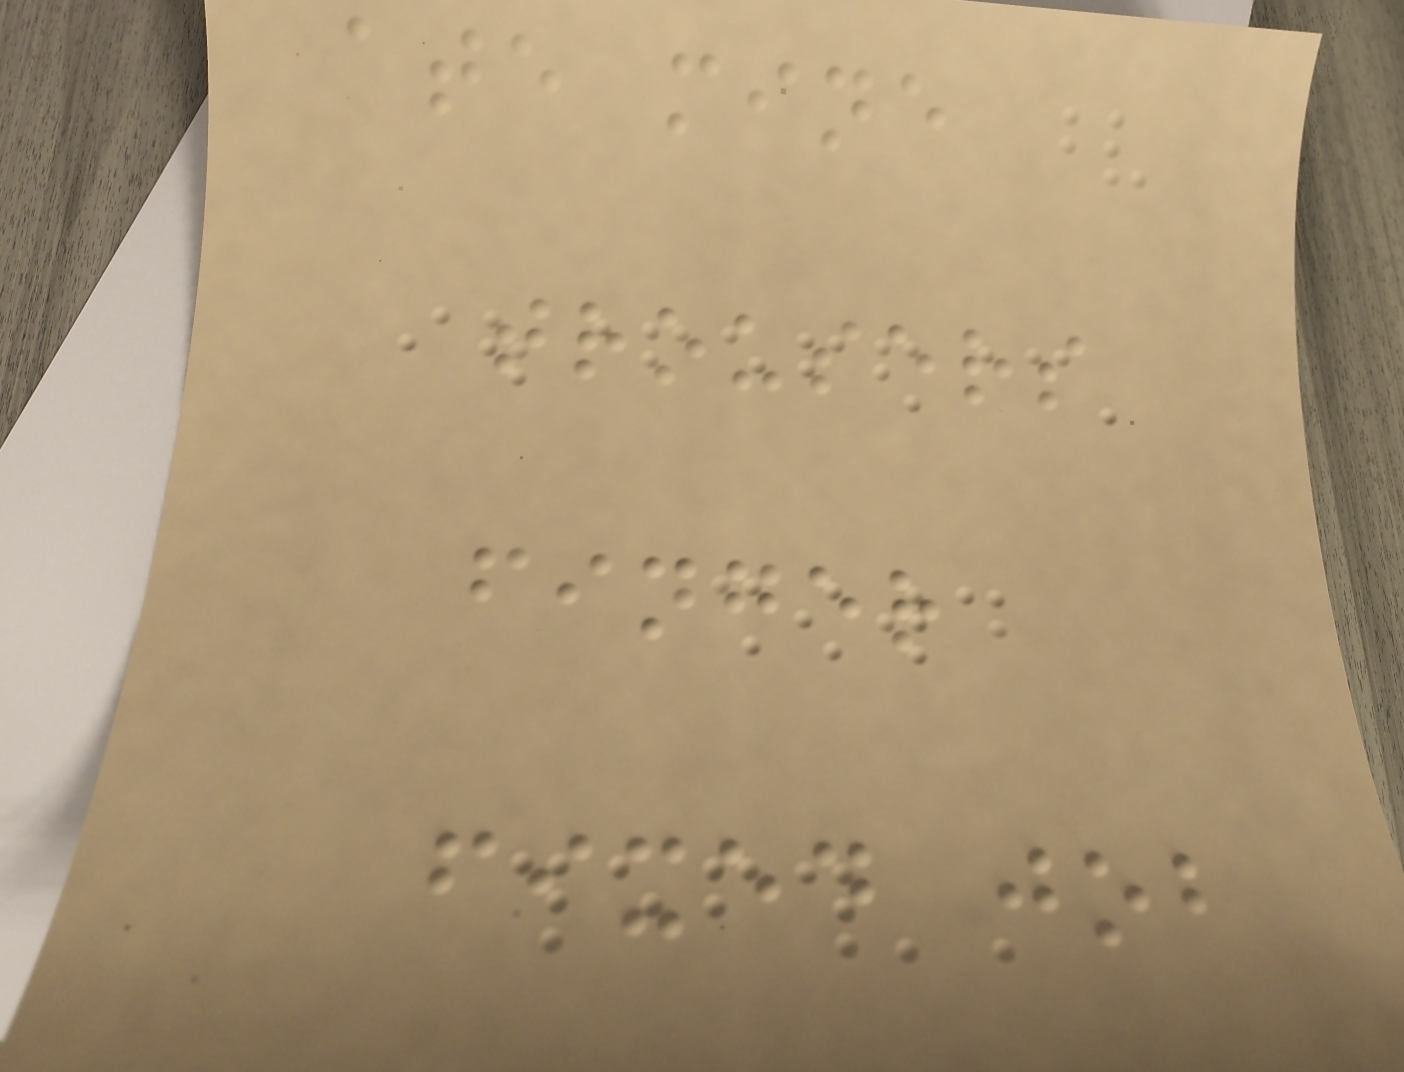ate mine
trousers
finger
fixed job
